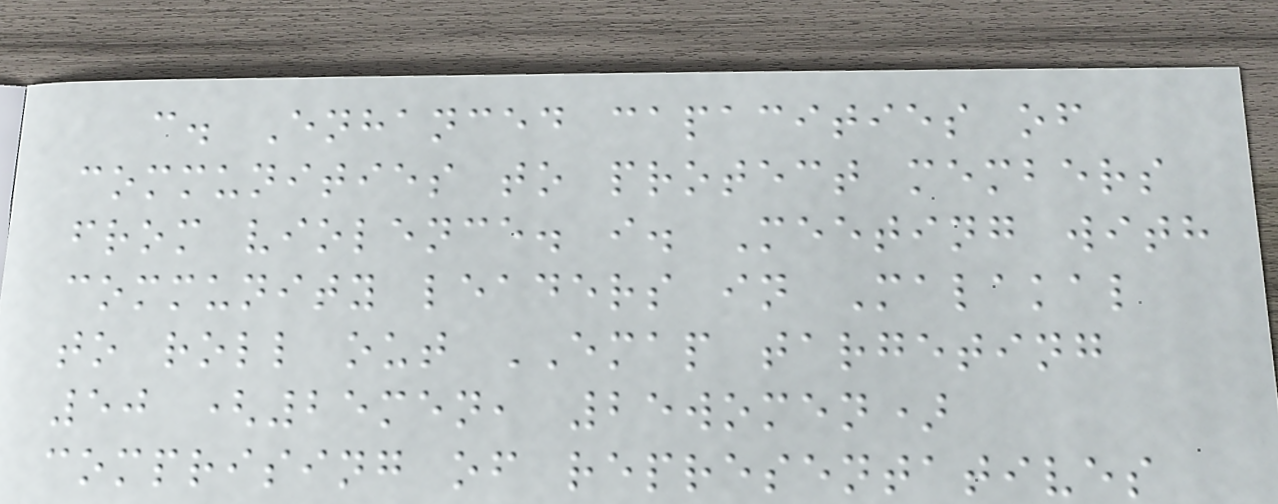c. Enhanced capacities of
communities to protect members
from violence. i. Meeting with
community leaders in Malakal
to roll out EMAP targeting
50 (25men, 25women)
comprising of representatives
